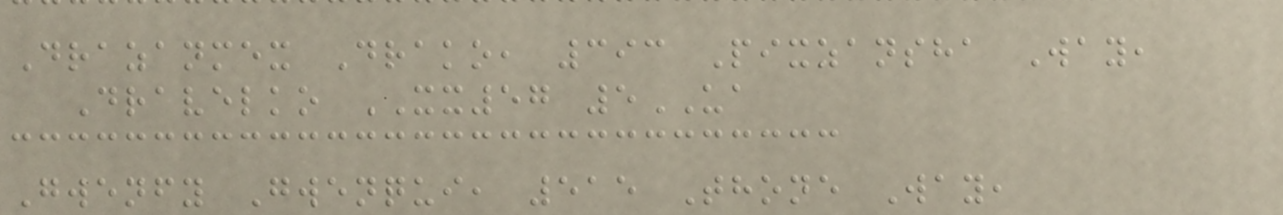Drazanmex Drako, 393 Pixzansha Way,
Dravelko XX57 5UA
Gwenfy Gwenqui, 515 Thone Way,
